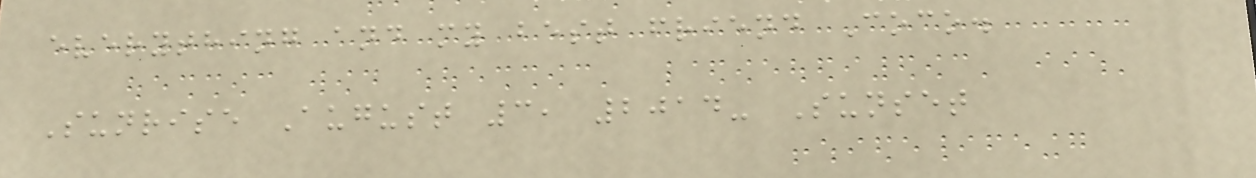everything and my best friend Coco.
Sunrise August 3, 2014- Sunset
